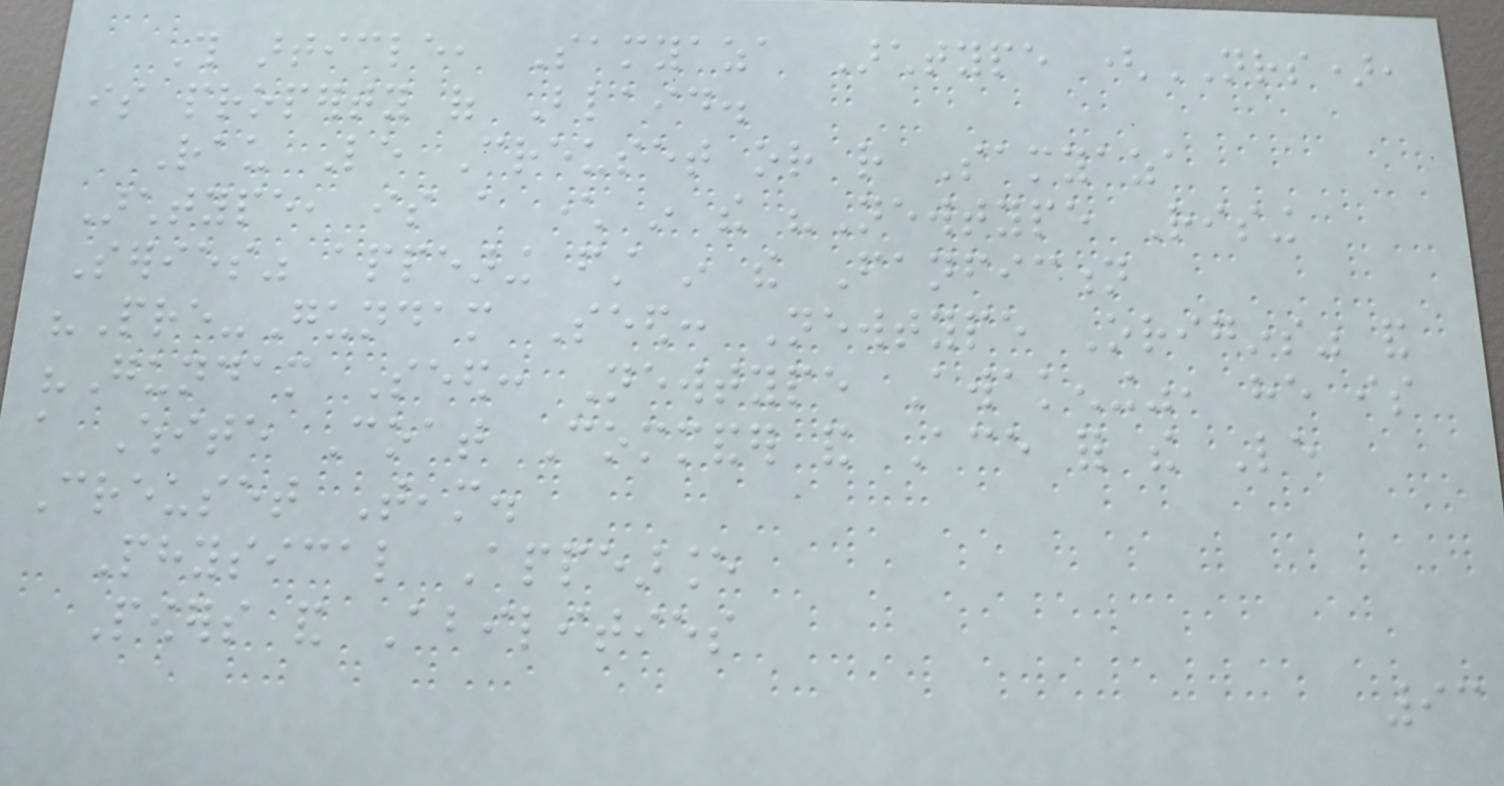This article, Samyaza Archtype (NRS),
is property of Blaid.
Rau Le Creuset or rather Samyaza
Archtype, is a character in the "Newtype Rising
Series" appearing first in the Fanfiction
"Pre-Gundam Seed: Newtype Origins" and
"Gundam Seed: Newtype Awakening", he is
a White Coat Commander and Ace for the Le
Creuset Team.
Physical Appearance
Powers and Abilities
93
